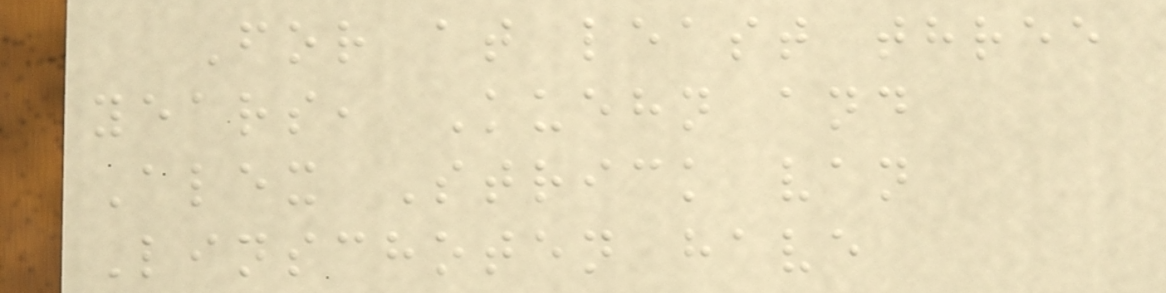For at least three
years, Kuehn and
Alex Strick van
Linschoten have
